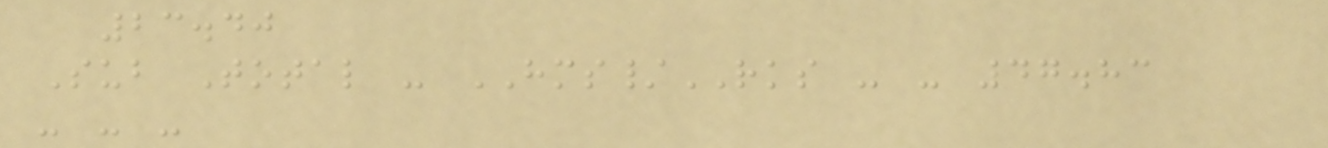23.40
Sub Total - HMS/RKS - - 47.83
- - -
